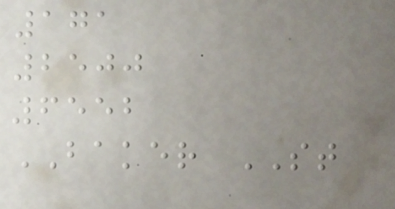171
2500
6552
BAKER ST
